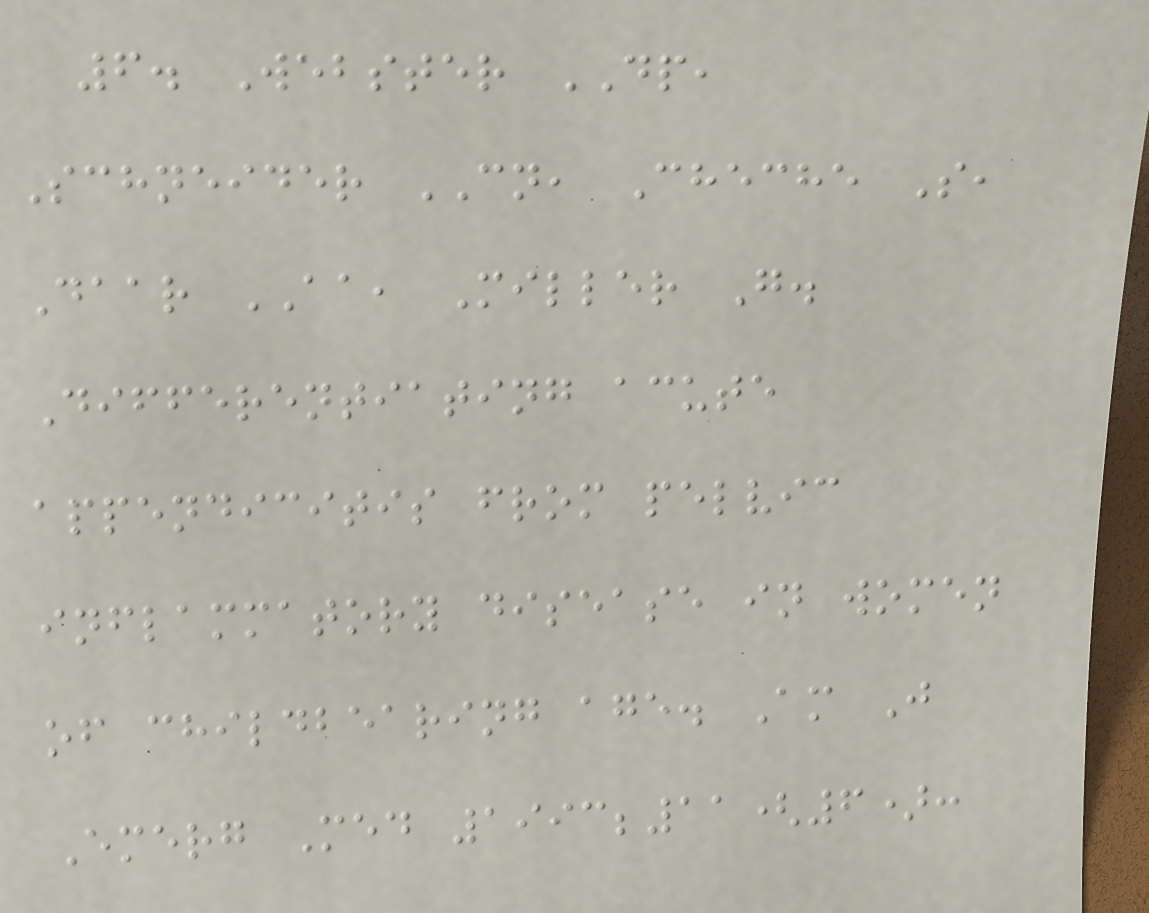6. Webster DP,
Schneider CN, Cheche S,
Daar AA, Miller G.
Differentiating acute
appendicitis from pelvic
inflammatory disease in women
of childbearing age. Am J
Emerg Med 1993;11(6):
